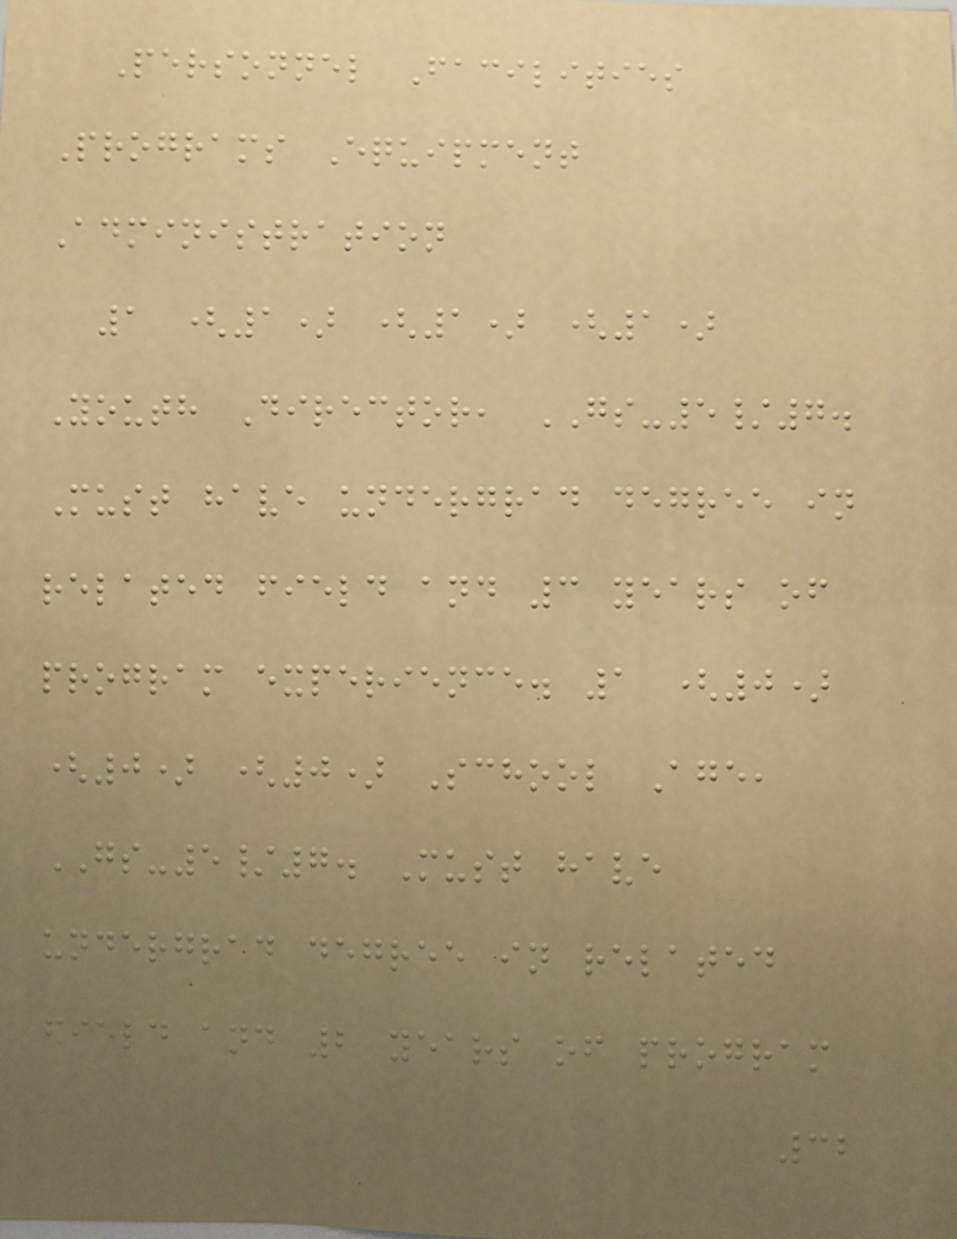Personnel Facilities
Programs Equipment
Administration
1 (1) (1) (1)
Youth Director, GS-5/7.
Must have undergrad degree in
related field and 3 years of
program experience. 1 (0)
(0) (0) School Age,
GS-5/7. Must have
undergrad degree in related
field and 2 years of program
32
